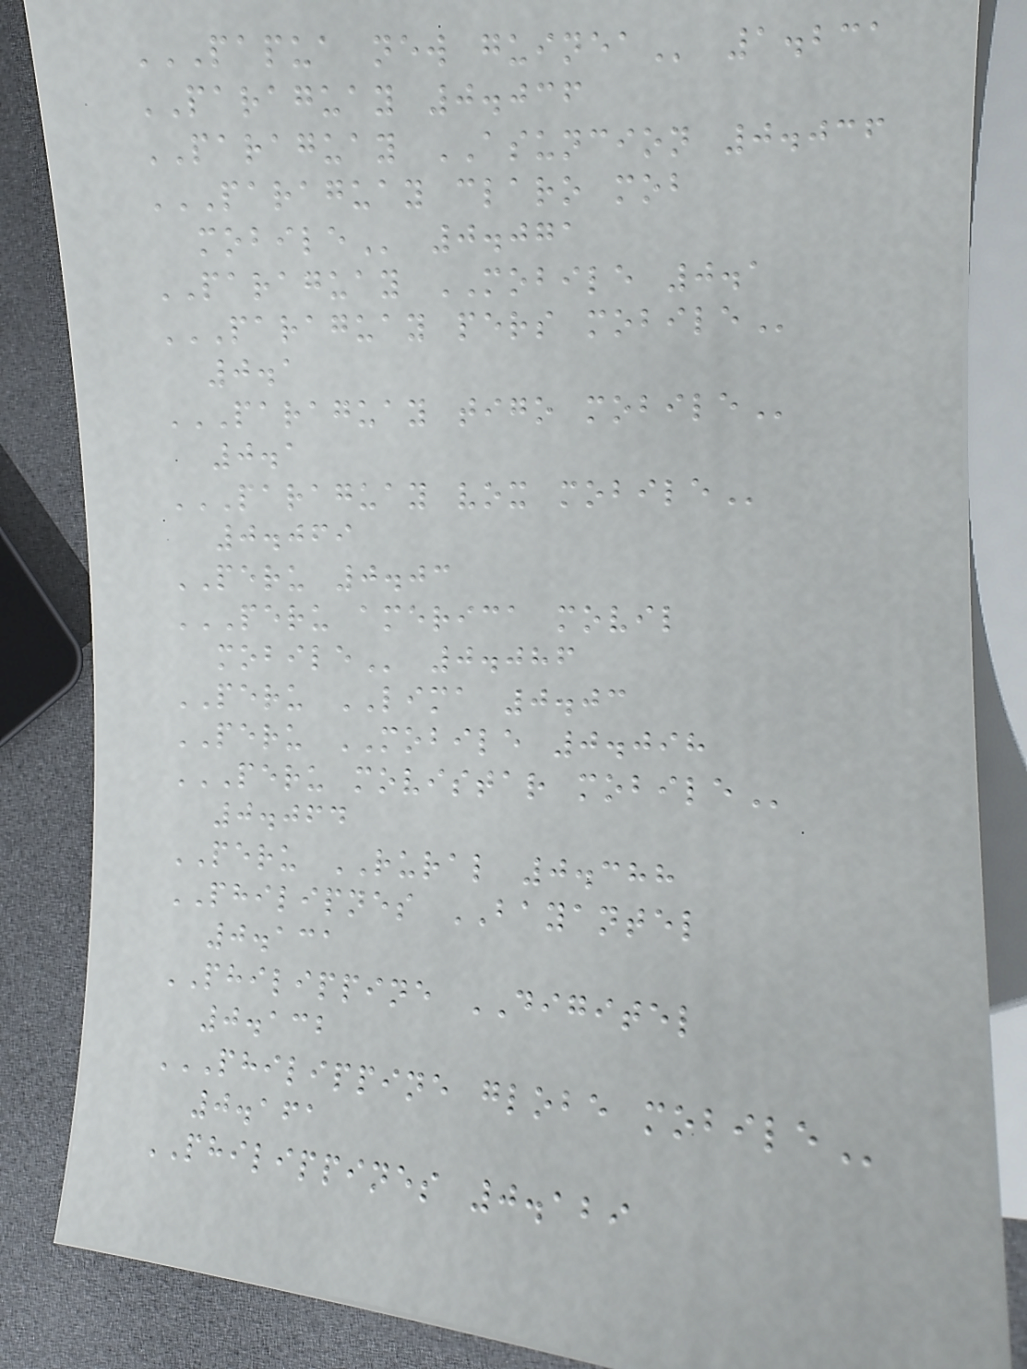PAPUA NEW GUINEA 1.231
PARAGUAY 0.036
PARAGUAY ASUNCION 0.036
PARAGUAY CLARO MOB
MOBILE 0.071
PARAGUAY MOBILE 0.1
PARAGUAY PERS MOBILE
0.1
PARAGUAY TIGO MOBILE
0.1
PARAGUAY VOX MOBILE
0.069
PERU 0.03
PERU AMERICA MOVIL
MOBILE 0.086
PERU LIMA 0.03
PERU MOBILE 0.098
PERU MOVISTAR MOBILE
0.064
PERU RURAL 0.388
PHILIPNES BAYANTEL
0.131
PHILIPPINE DIGITEL
0.132
PHILIPPINE GLOBE MOBILE
0.161
PHILIPPINES 0.129
